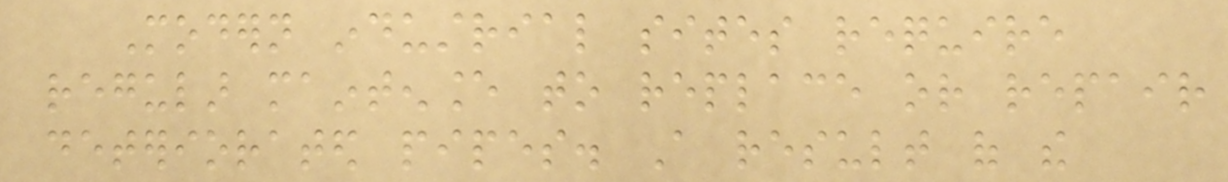Modern industrial sites require
regular maintenance to replace or repair
deteriorated pipes. A result of the
